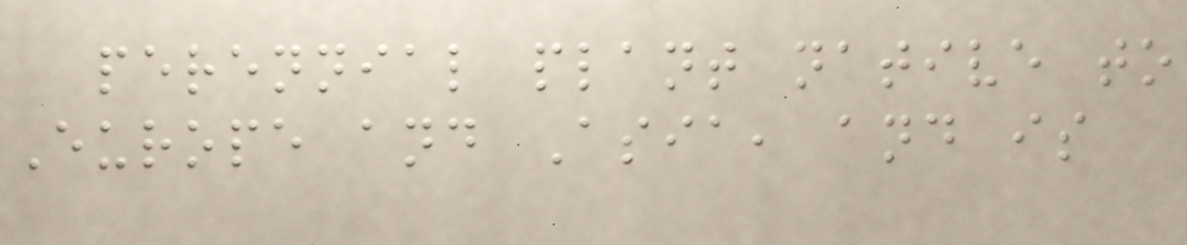perennial plant native to
Europe and Asia, and is
